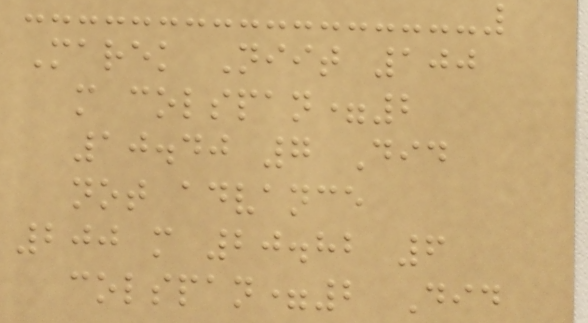Marek Niit 100
m colspan=2
10.40 7 Did
not advance
200 m 20.82 6
colspan=2 Did
